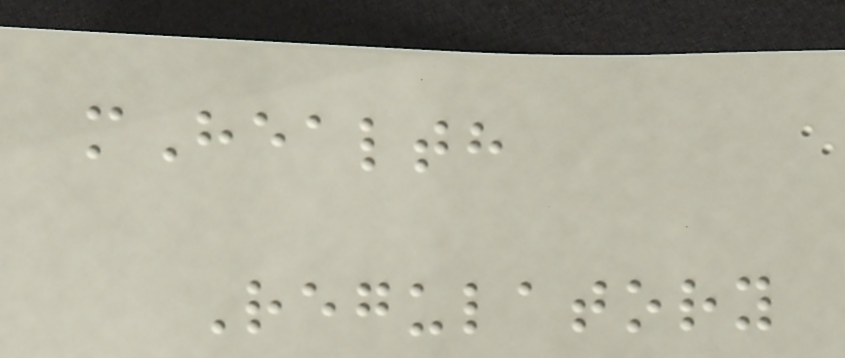mHealth
Regulatory
